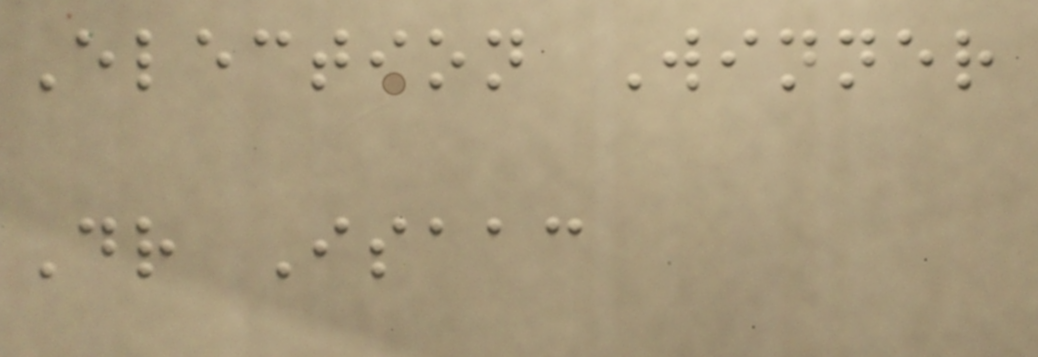Election Winner
Dr Isaac
